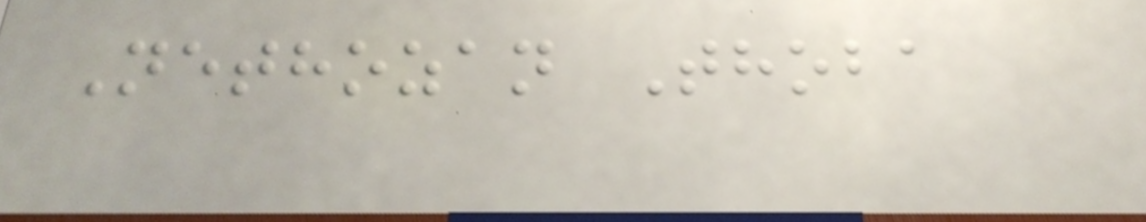Nethozan Thoba
